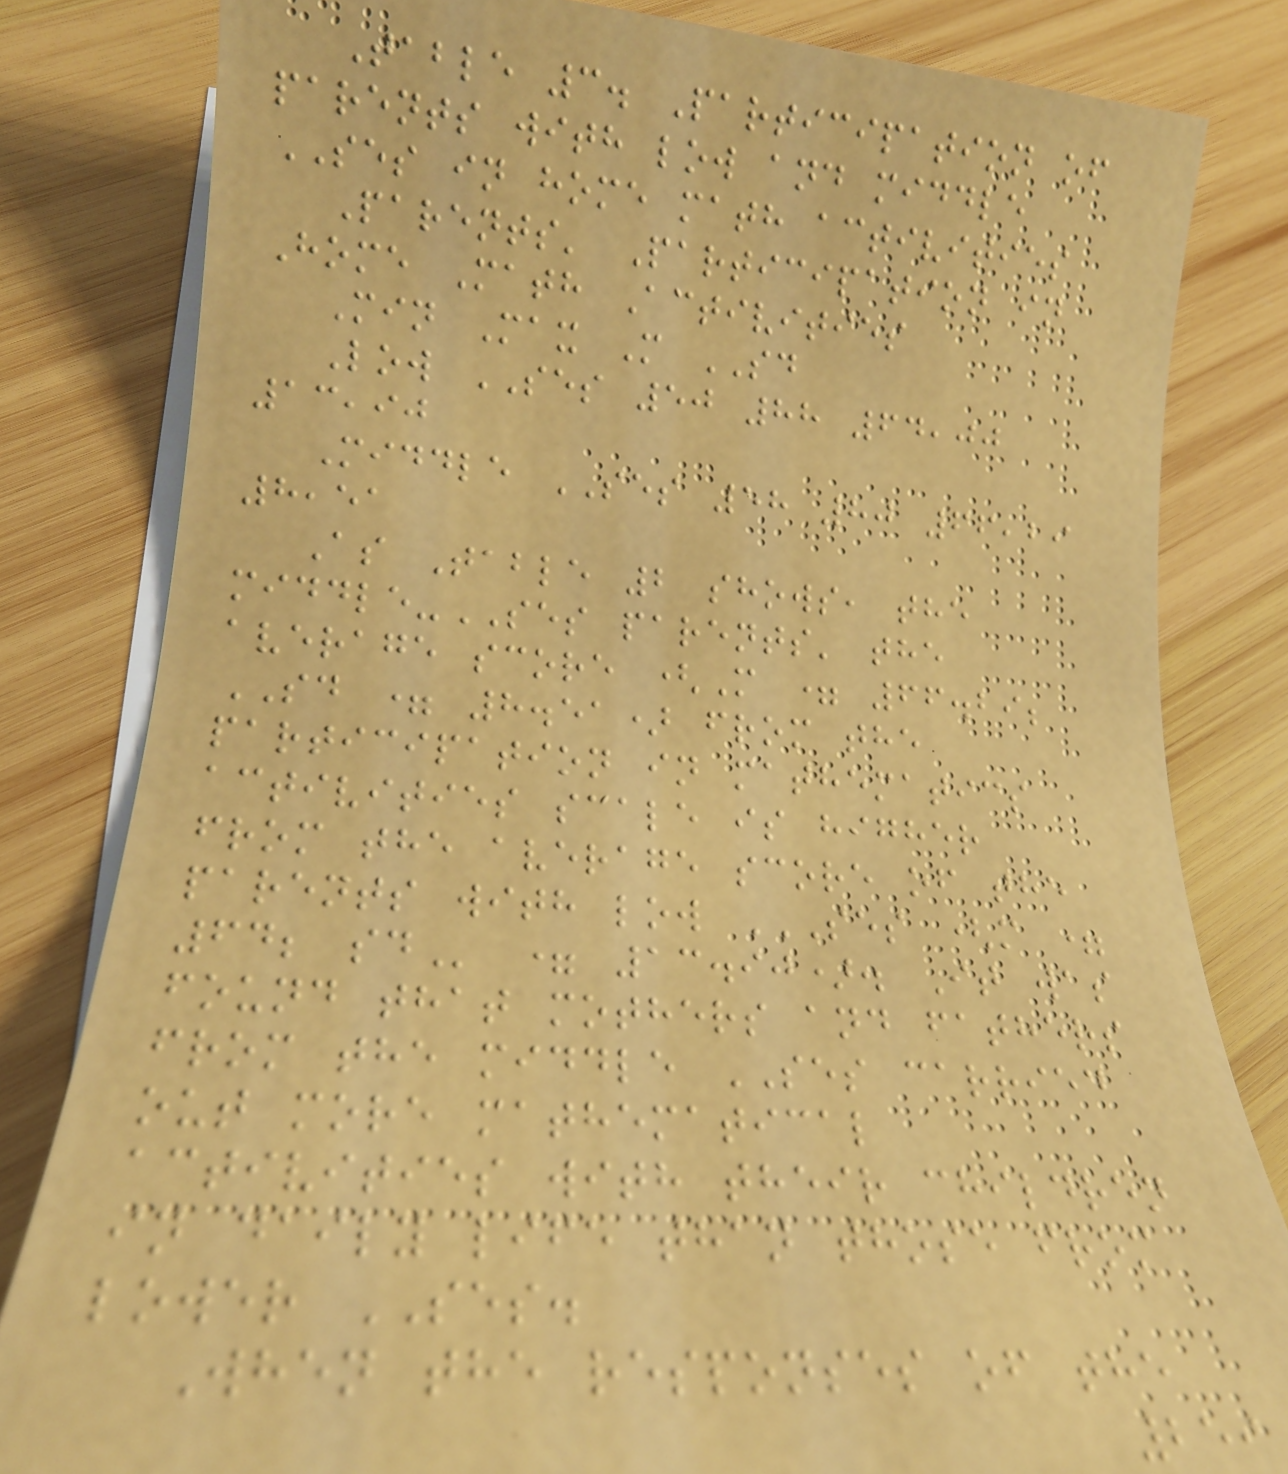Table 3. Participation of
parents with low and middle
SES in home math activities
Parents' Participation in
Home Math Activities
Min Max M SD
Low SES 50 88 64,00
13,90
Middle SES 58 80 66,29
8,51
As Table 2 shows, the
middle-SES parents' the
average score (M = 66.29;
SD = 8.51) from the
participation in mathematics
activities scale is higher
from the average score of the
parents with low SES (M =
64; SD = 13.90). It was
found that mothers and fathers
from the middle SES carried
out more mathematical
activities with their children
in daily life than those from
lower SES.
When the responses of the
259
